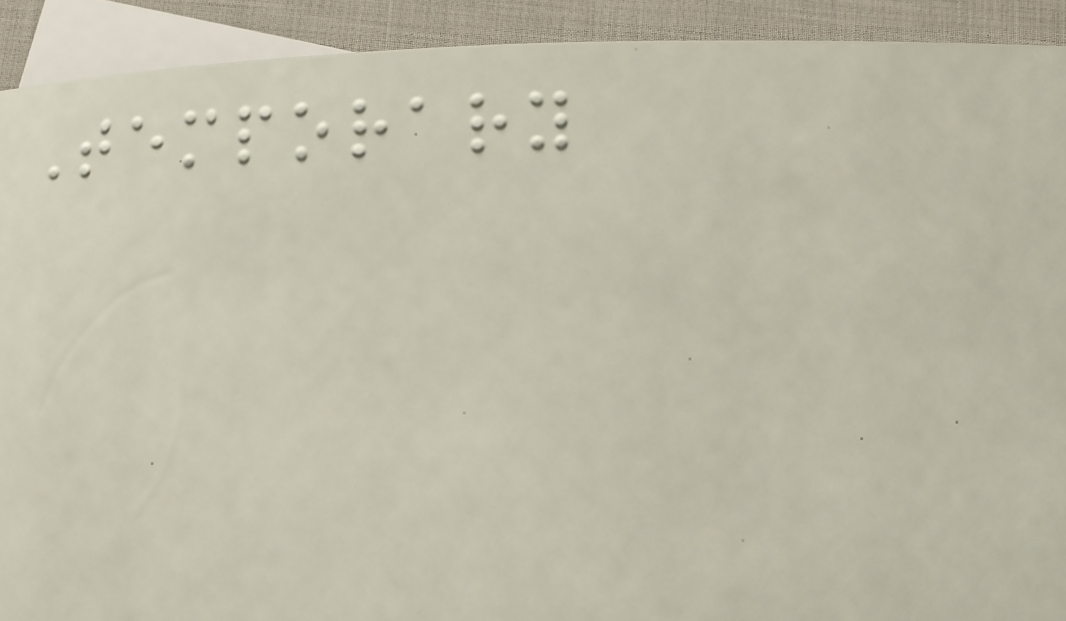Temporary
